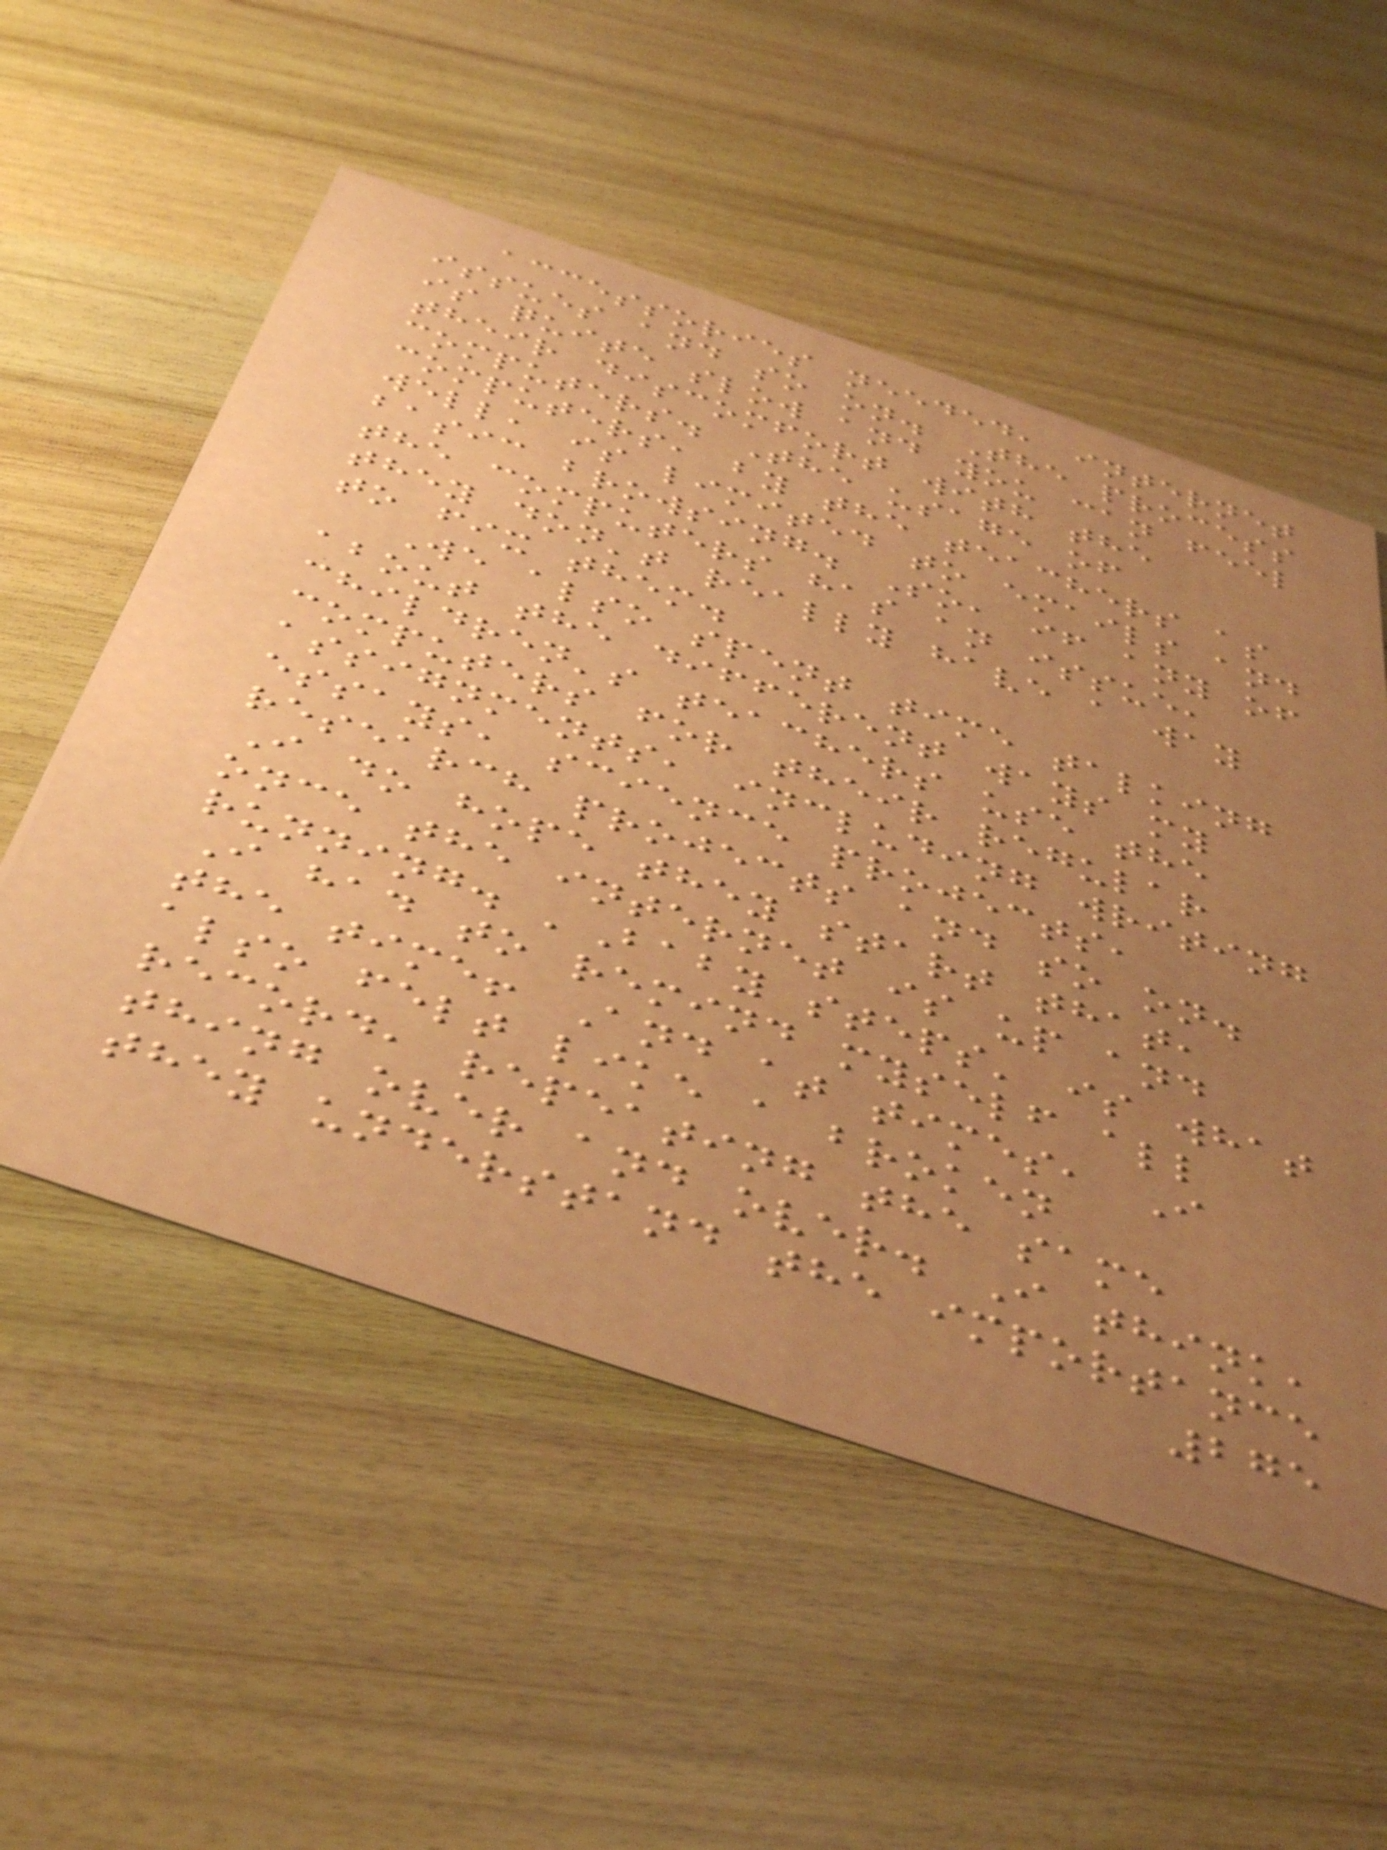accessories needed, internet
issues and so on. The process
is quite slow and you can feel
their discomfort with the
computers. The usage of
computers, by the teachers as
well, is limited to emails and
basic browsing. So, if any of
the computers has an issue,
they don't really have a way
to fix them.
We also spent time talking
about the different ways my
children's teachers use the
computers for their regular
assignments, including writing
essays, science projects,
research projects and so on.
I do hope they start that,
once the internet is up and
running. 'Baby steps' is what
I had to remind myself all
the time! And at times, I
also felt like a broken
record, repeating the same
thing over and over. I think,
they understand the importance
275
